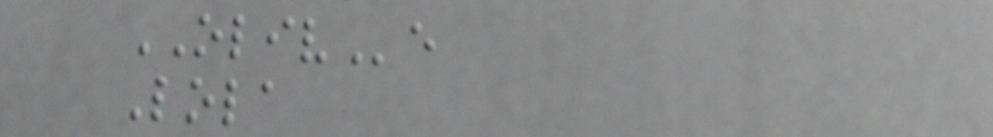OLIVe
Lola
